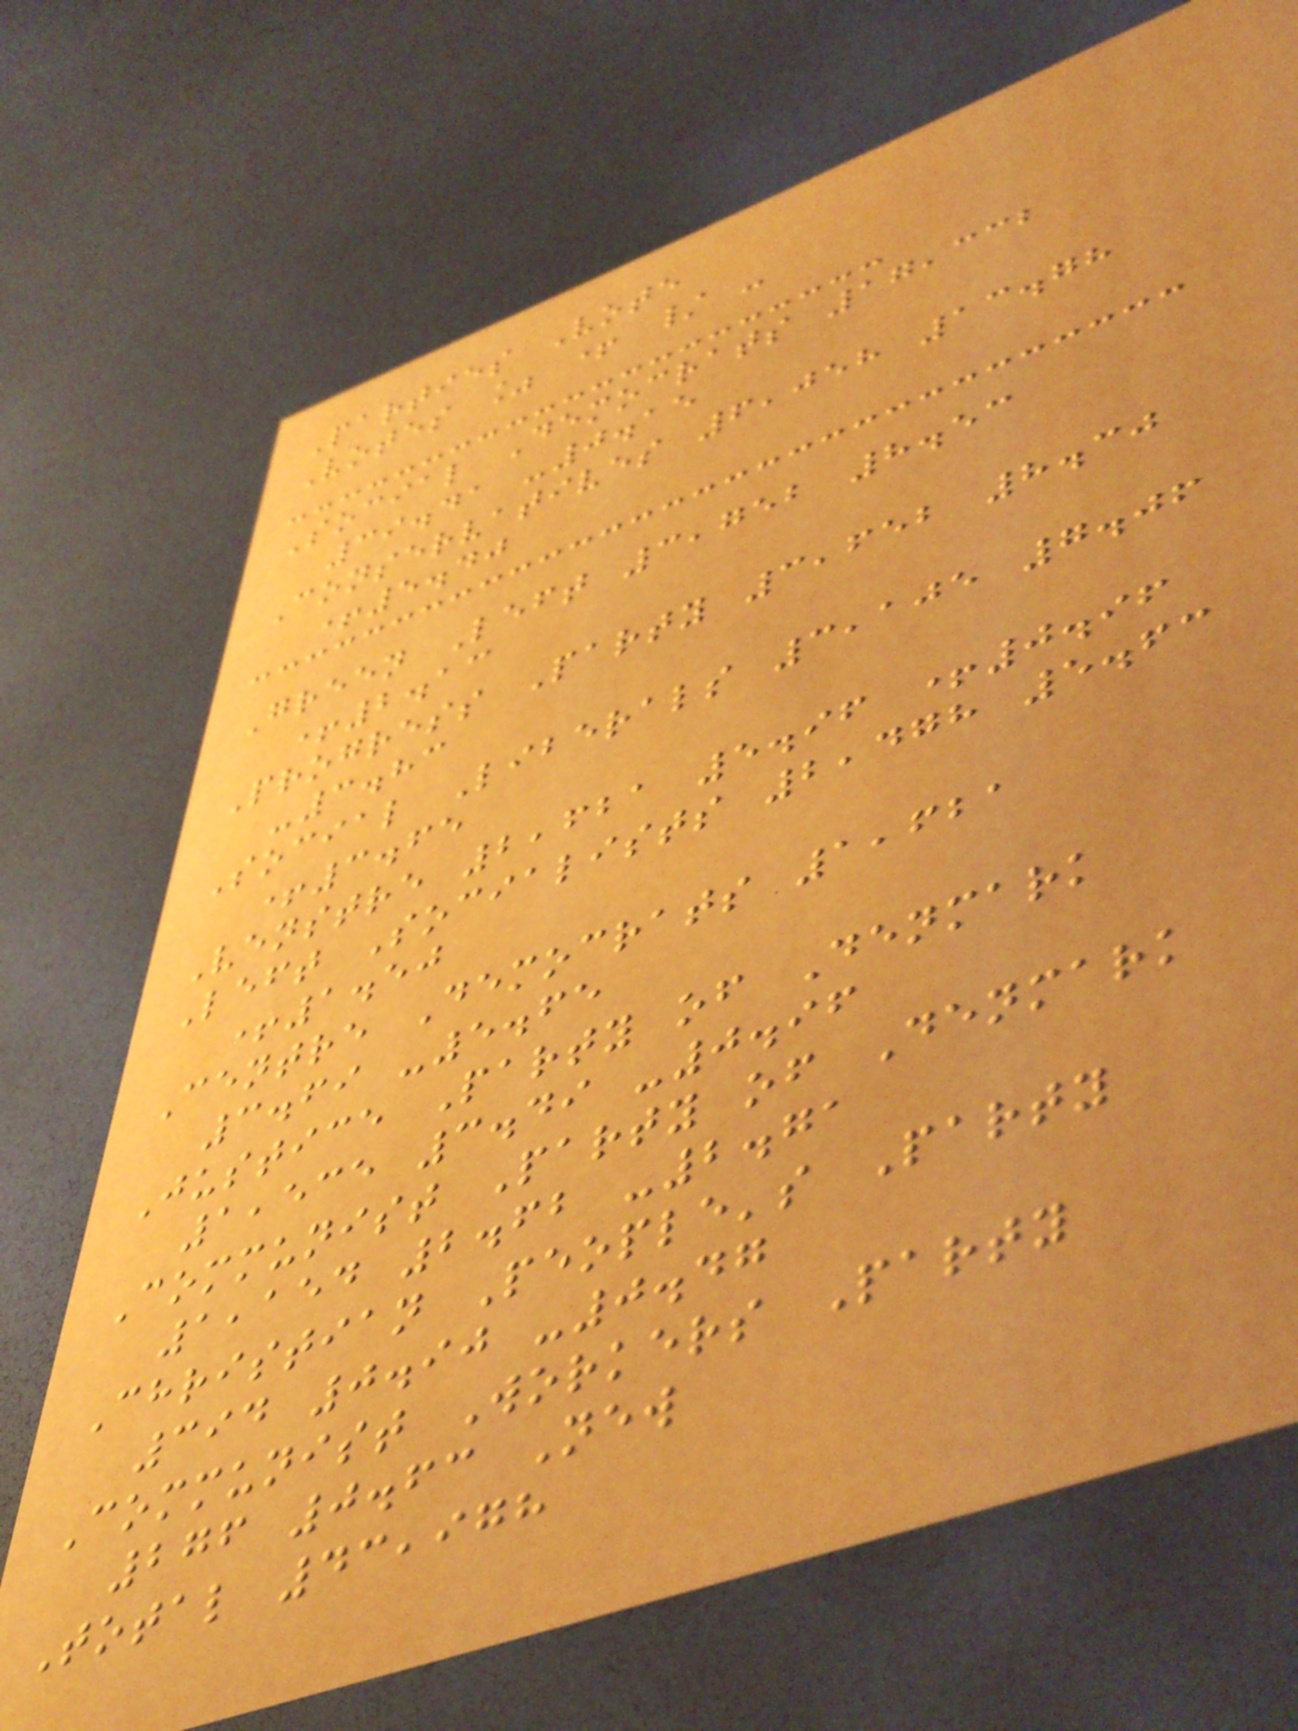Parties Vote
Votes % + / -
Social Democrats 17,332
39.41 -0.15
Conservatives 6,058 13.78
+5.40
Green Left 3,752 8.53
+2.13
Progress Party 3,652 8.30
-3.83
Social Liberals 3,105 7.06
+3.65
Venstre 2,621 5.96 +0.96
Left Socialists 2,478 5.63
+1.50
Centre Democrats 1,621
3.69 -5.65
Justice Party of Denmark
1,535 3.49 -0.96
Communist Party of Denmark
1,154 2.62 -2.71
Christian People's Party
394 0.90 -0.47
Communist Workers Party
276 0.63 New
Total 43,978
